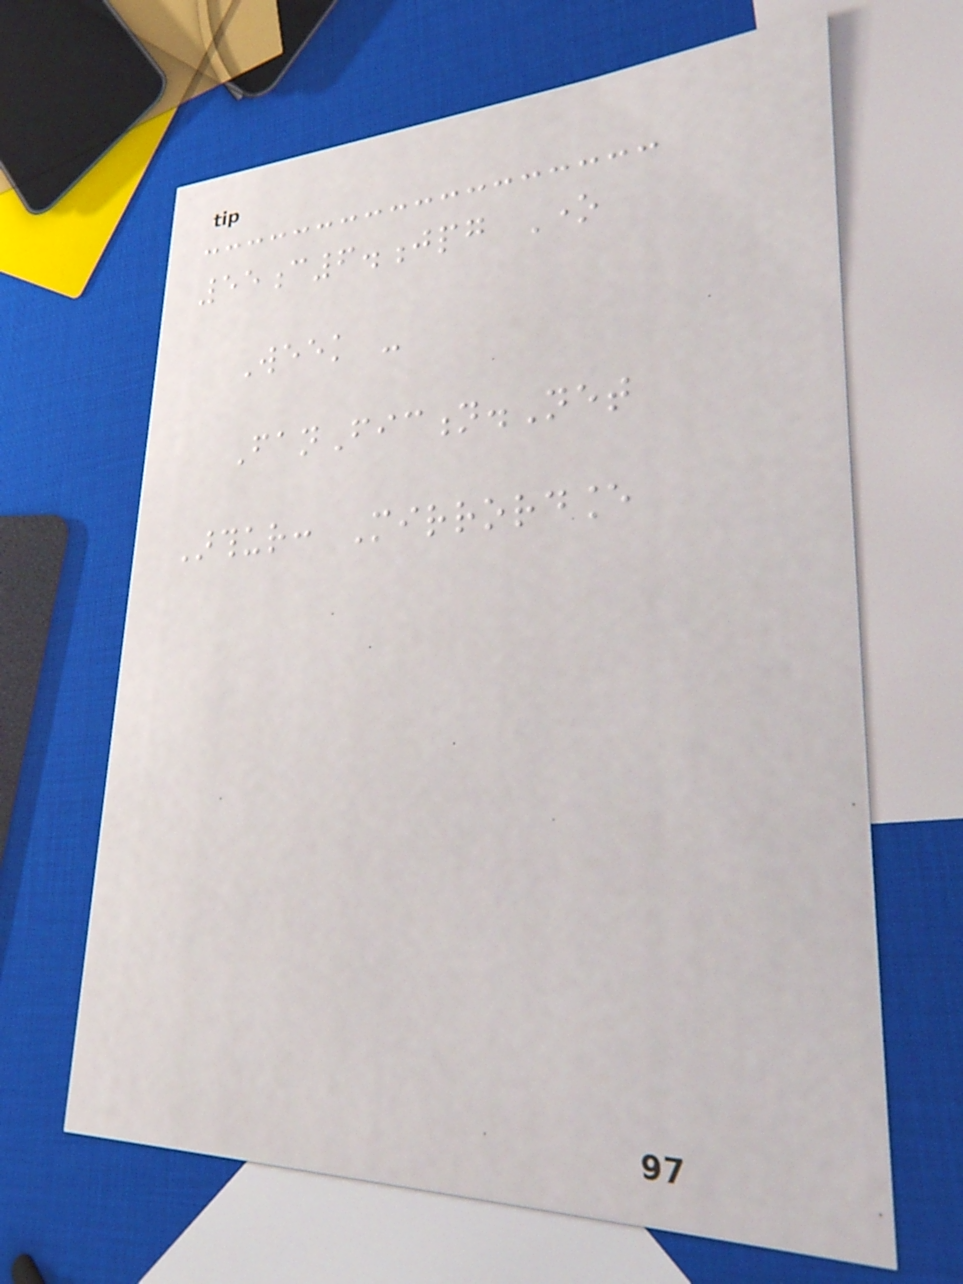55c6.jpg One
Week -
FanFiction.Net
Arthur: Mirrordance
